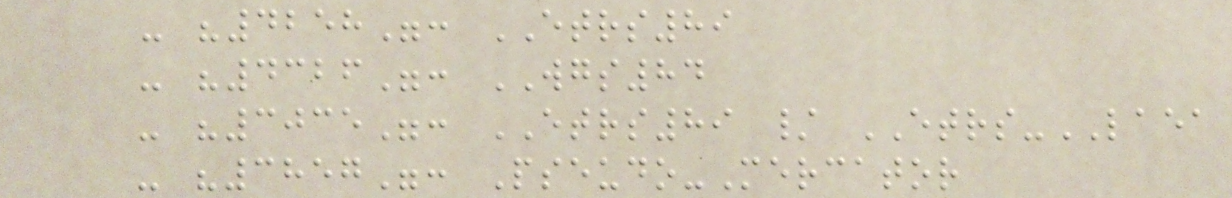- "4258": ETRS89
- "4326": WGS84
- "3035": ETRS89 / ETRS-LAEA
- "3857": Pseudo-Mercator
